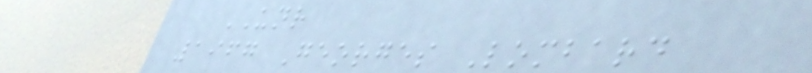UNR
1967 Georges Lombard
